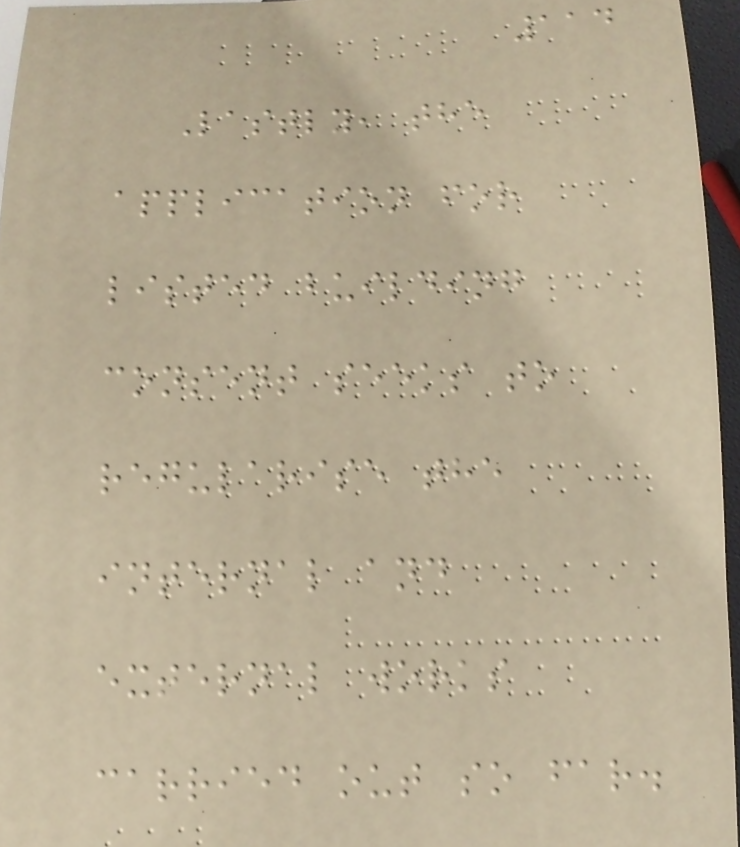114
Lastly, the
application for
listed building
consent seeks to
regularise the
internal and
external works
carried out so far.
